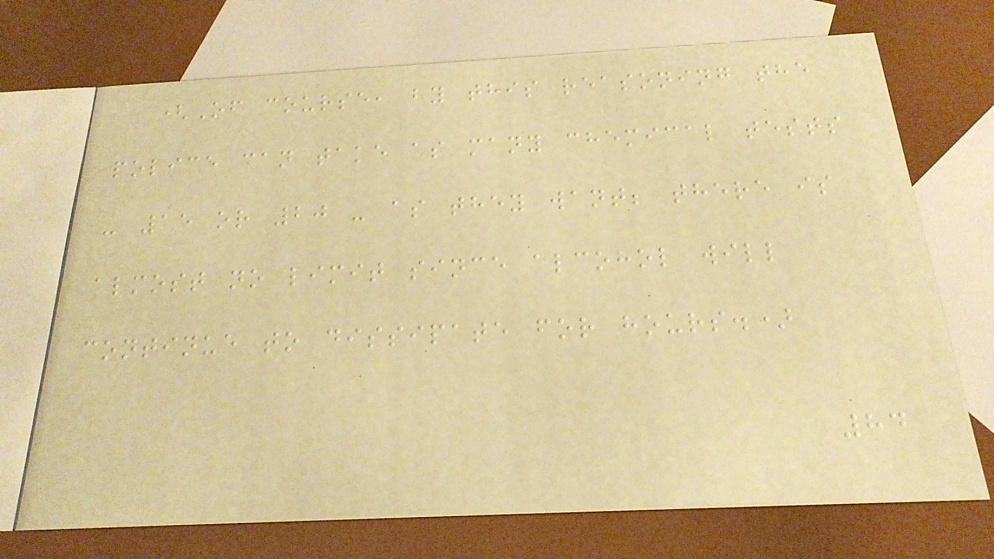(Of course, by this reasoning the
police can take as many chemical tests
- 15 or 20 - as they want; there is
almost no limit since alcohol will
continue to dissipate for hours.)
84
